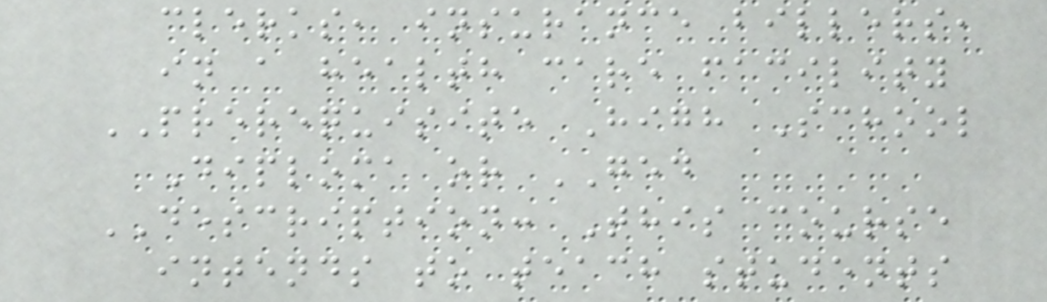clerks, insurance billers,
in a health care facility
PREREQUISITE High School
Diploma or GED
DESCRIPTION: This course
intends to teach students
